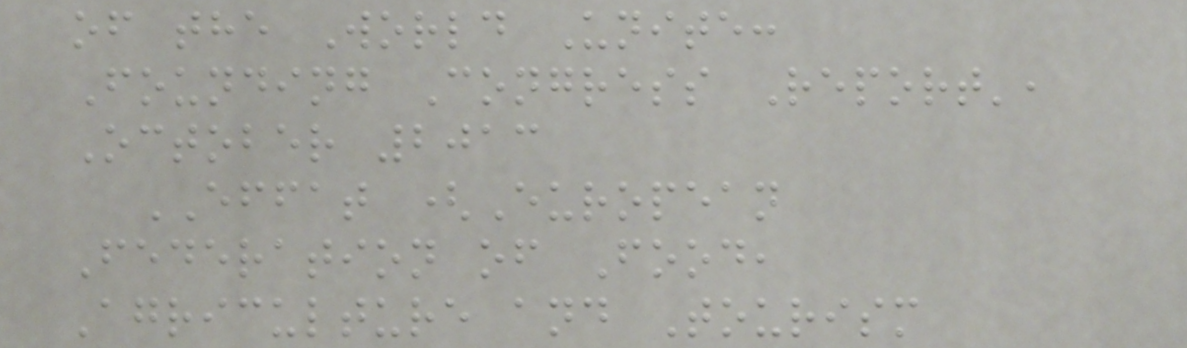of the World Unite:
Founding Congress Report',
October 2013
EFFAT (European
Federation of Food,
Agriculture and Tourism
